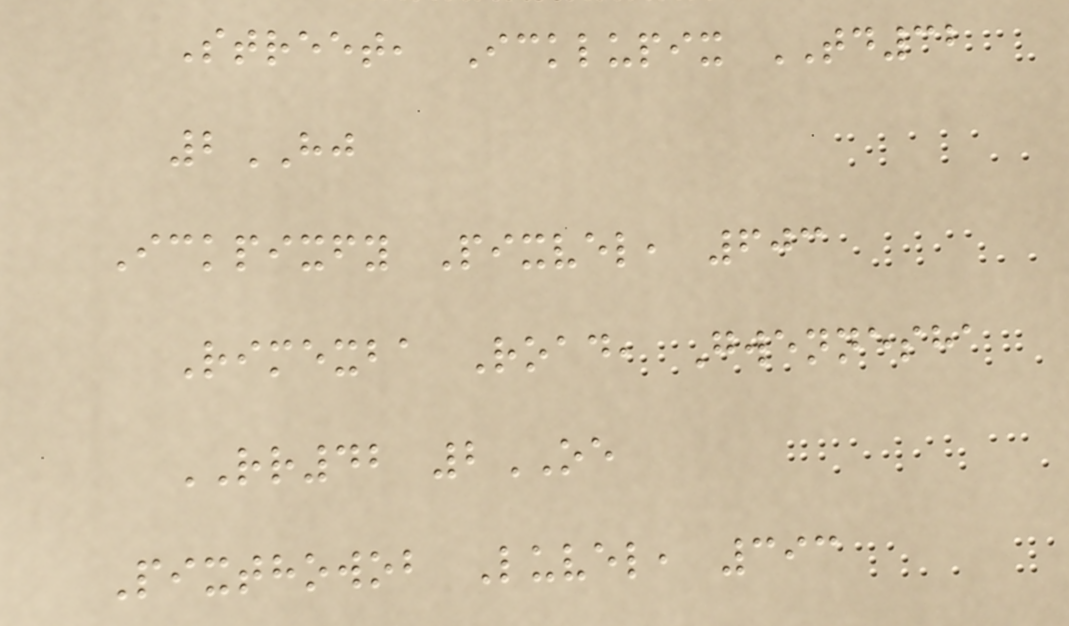Street, Icklupix TD32
2HJ
Ickpixfy Pixvel, 603
Rimexba Road, Gwennesha
RR42 2OE
Pixthowob Luvel, 393
